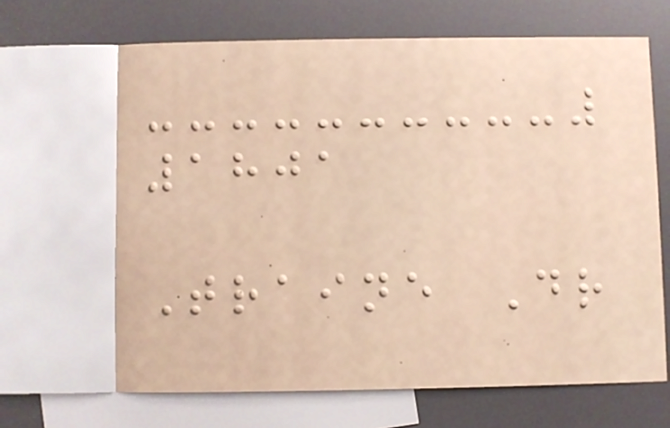1801
Traine Dr
